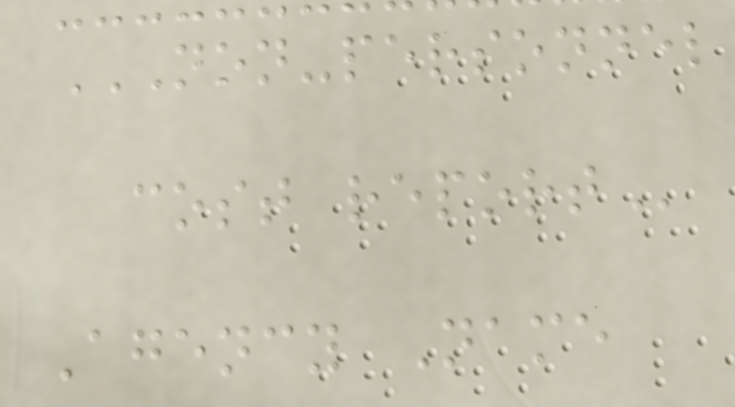NON-PERSONNEL
COST REPORT
Agency Name
